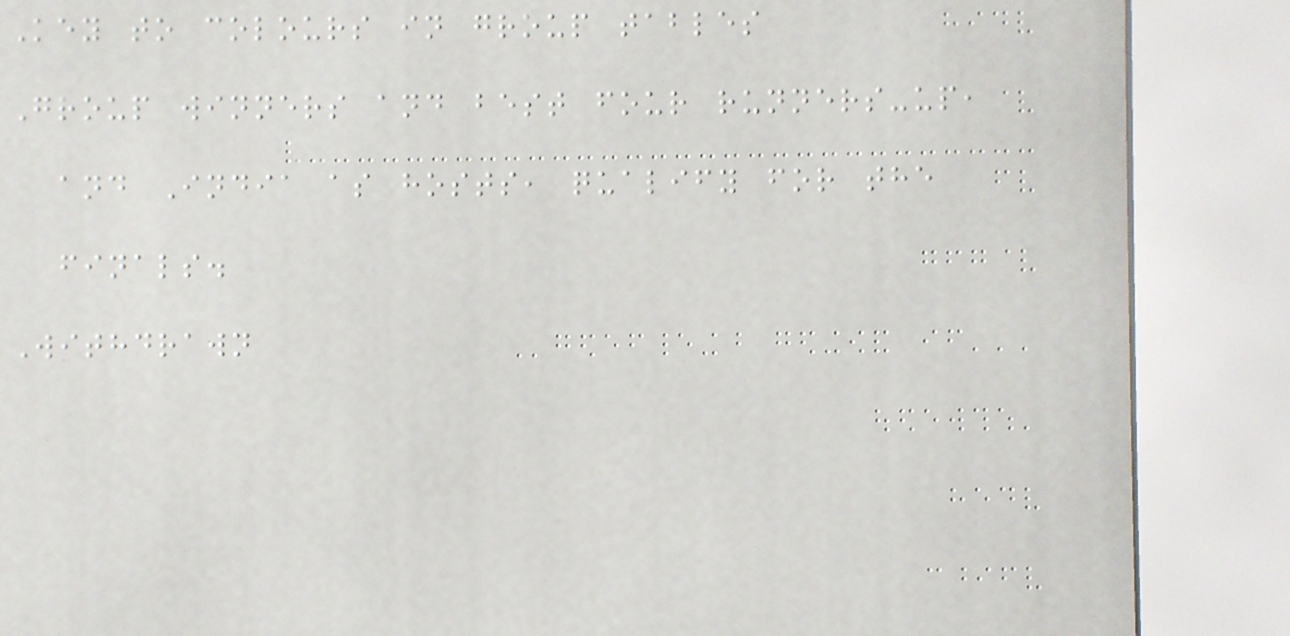Key to colours in group tables
Group winners and best four runners-up,
and India as hosts, qualify for the
finals.
Withdrawn
